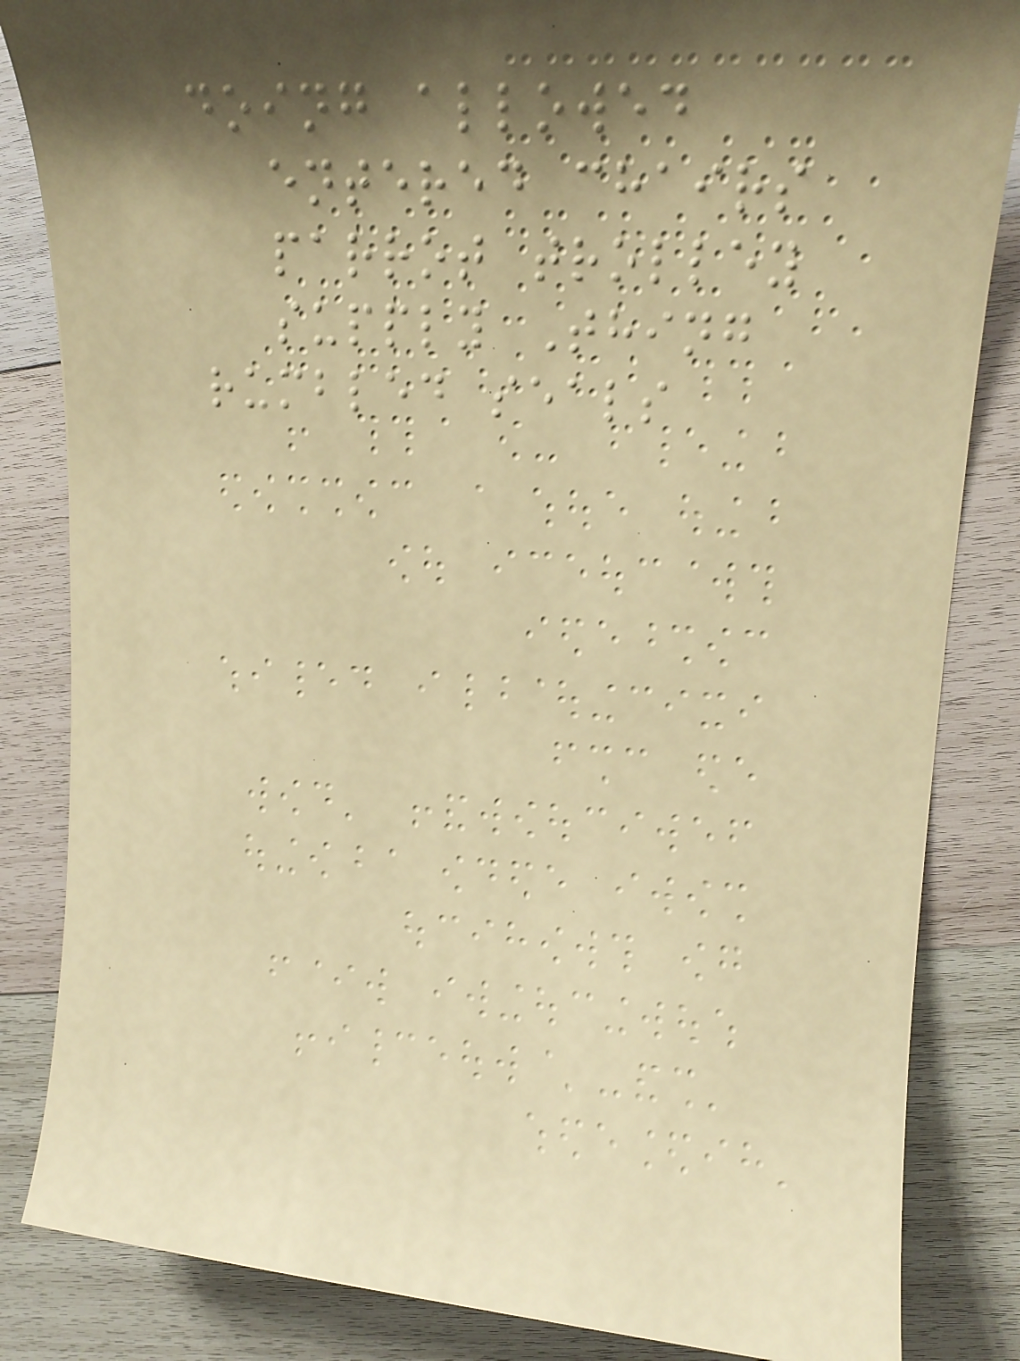doing allowed
entered chairs
parrot trolley
supply Thing
rumbled seals
